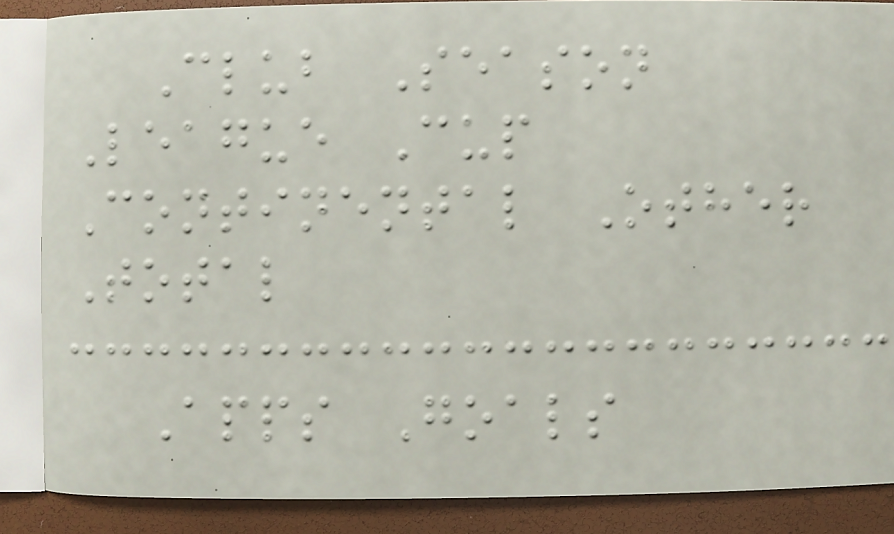Club Season
League Cup
Continental Other
Total
Apps Goals
